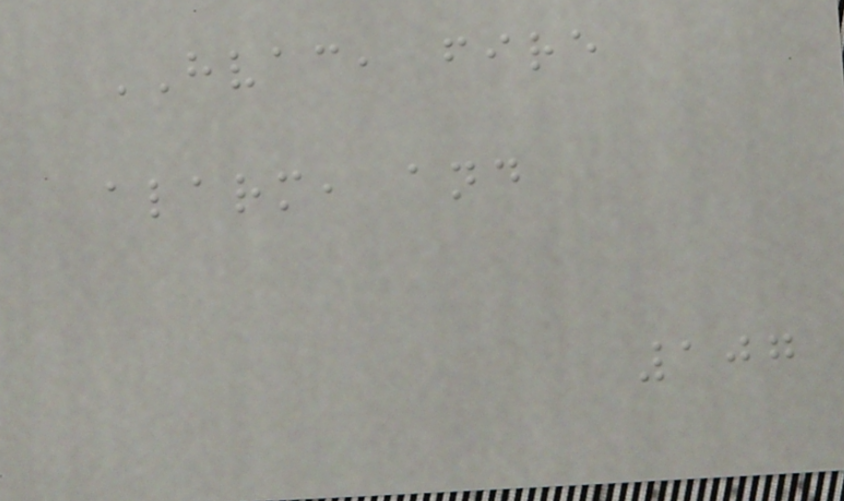HVAC, fire
alarm, and
107
